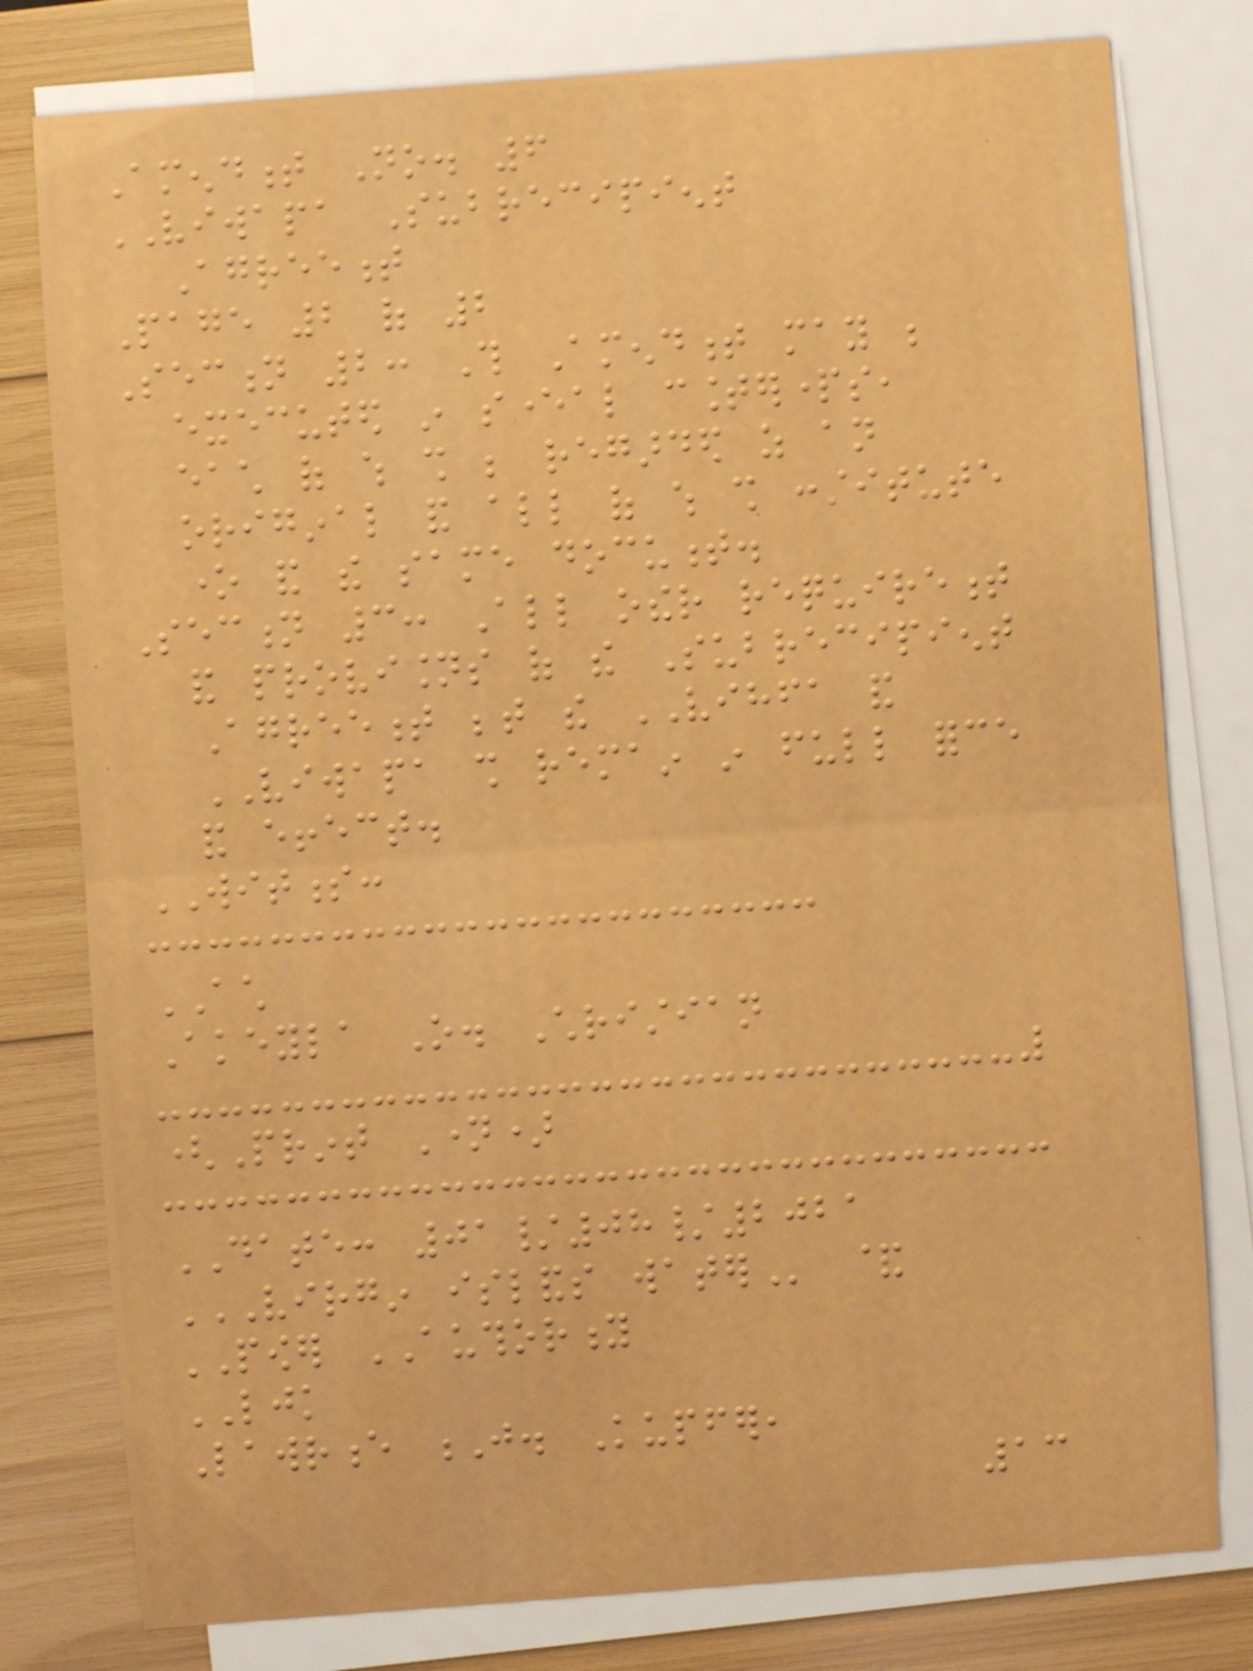Amendment No. 6
VIWAPA Subrecipient
Agreement
Page 2 of 2
Section 2: This Amendment may be
executed in several counterparts,
each of which shall be regarded as an
original and all of which shall constitute
one and the same document.
Section 3: All other requirement
and provisions of the Subrecipient
Agreement between the VIHFA and
VIWAPA shall remain in full force
and effect.
WITNESS:
ACH
Akeyla O. Christian
(Print Name)
DATE: 01/08/2021
VIRGIN ISLANDS WATER &
POWER AUTHORITY
LJK
Lawrence J. Kupfer,
13
